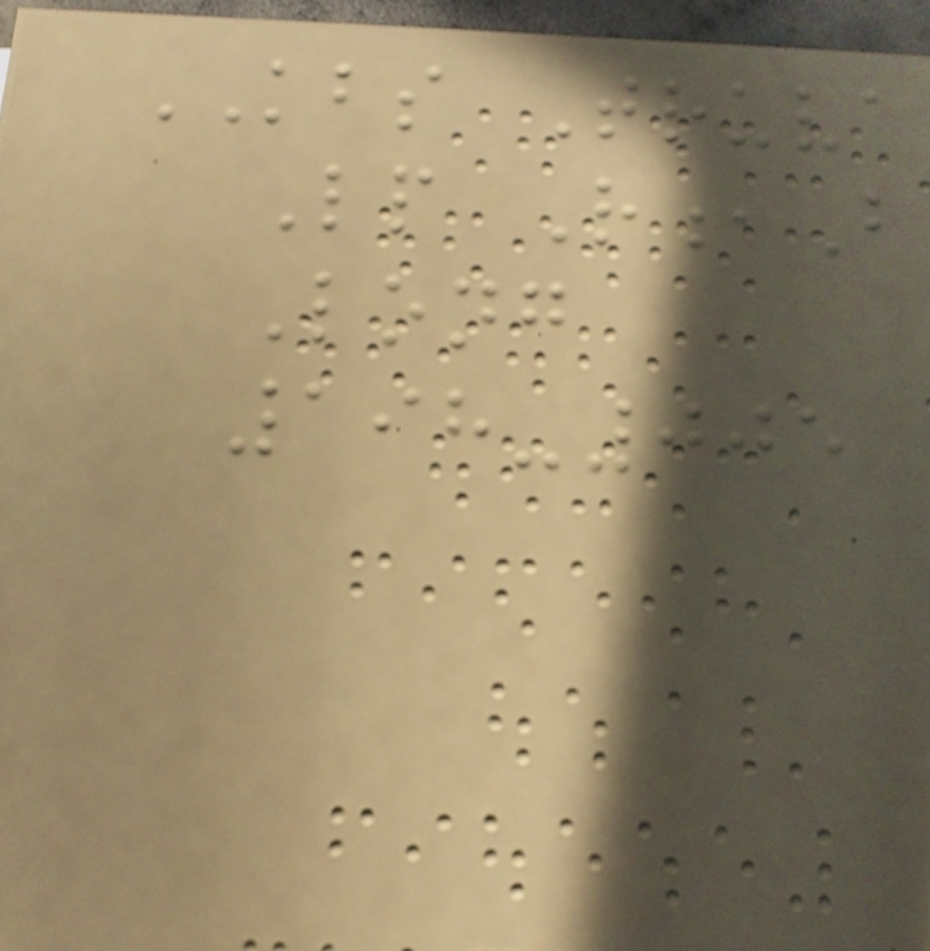KBS Truva
Lp R,B
Long
198-005
